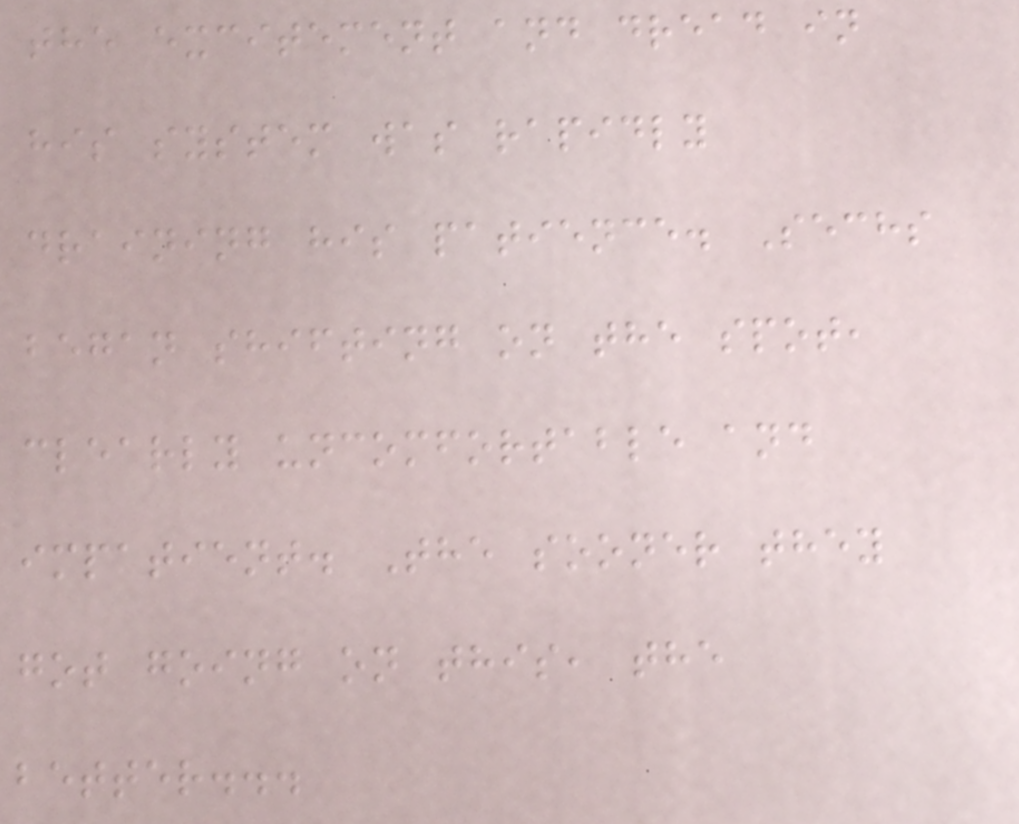the excitement and dread in
his system was rapidly
draining his patience. Sechs
began shifting on the spot,
clearly uncomfortable and
impatient. The sooner they
got going on this, the
better...
